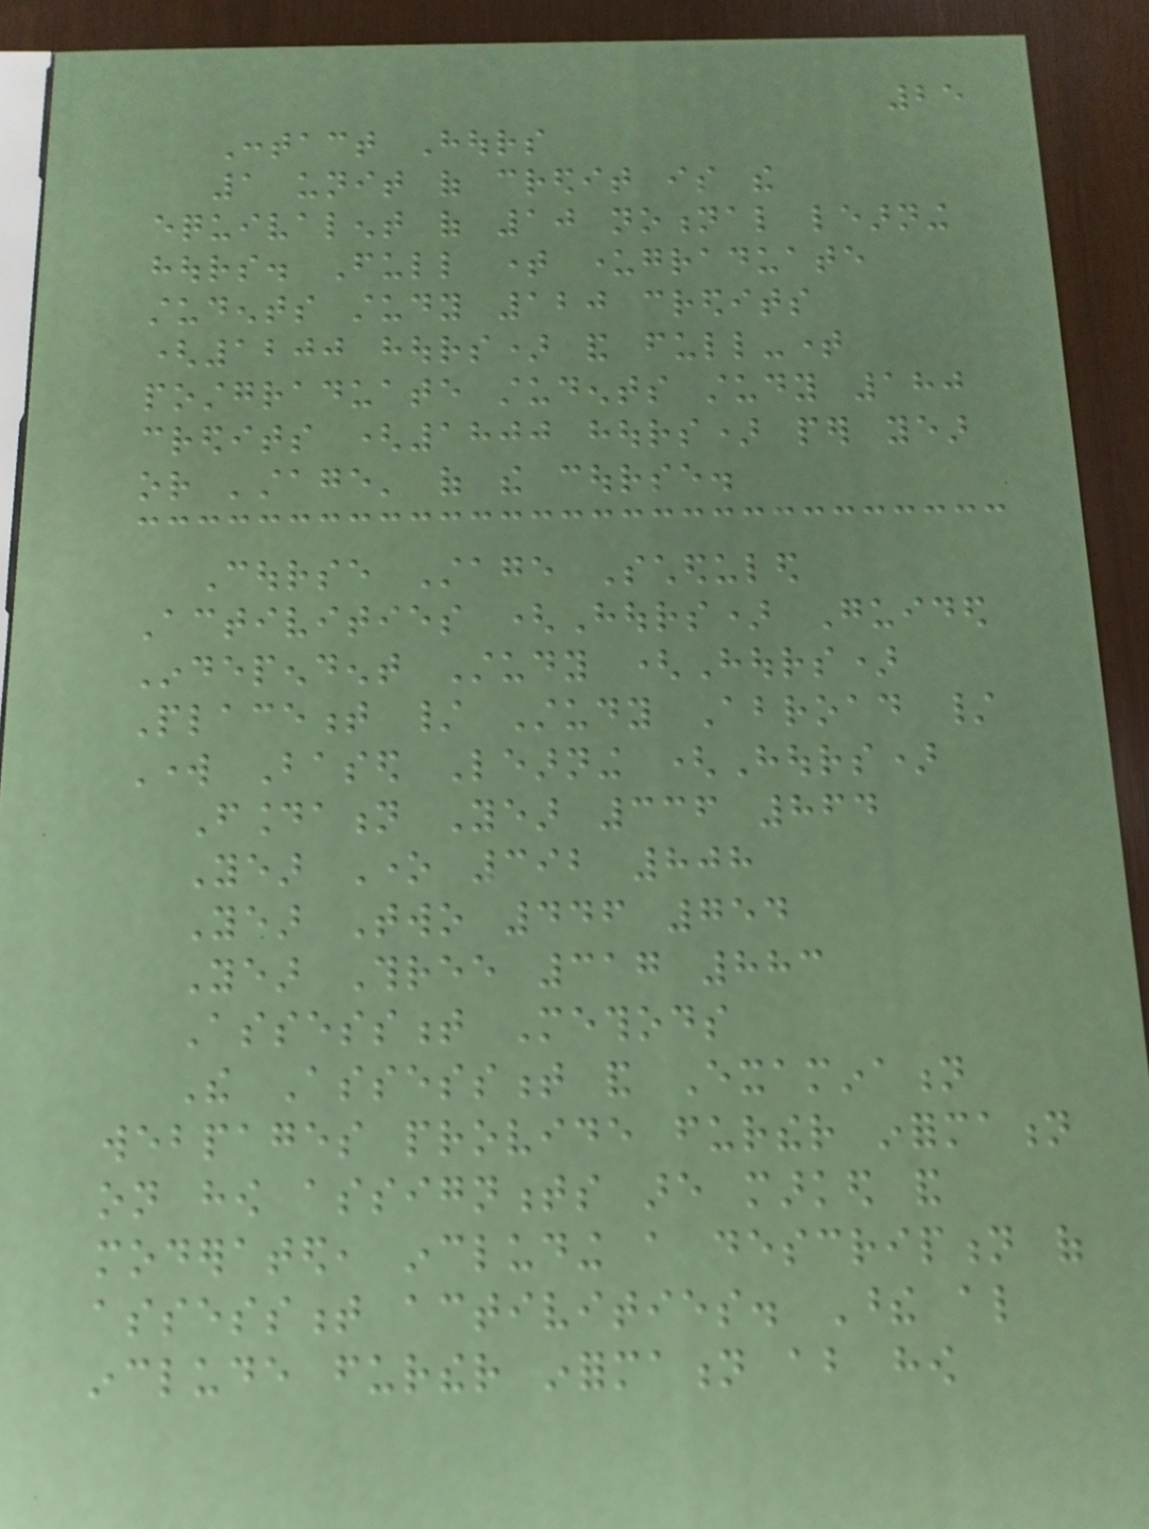25
Contact Hours
1 unit of credit is the
equivalent of 10 notional learning
hours. Full time undergraduate
students study 120 credits
(1200 hours) and full-time
postgraduate students study 180
credits (1800 hours) per year
or 'stage' of the course.
Course Stage Scheduled
Activities (Hours) Guided
Independent Study (Hours)
Placement / Study Abroad /
Work Based Learning (Hours)
Foundation Year 336 864
Year One 392 808
Year Two 446 754
Year Three 317 883
Assessment Methods
The Assessment and Examination
webpages provide further information
on how assignments are marked and
moderated, including a description of
assessment activities. These also
include further information about how
